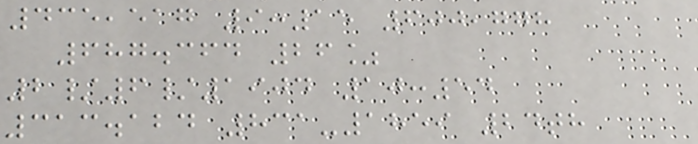435,517 9:15 600,778
687.364 26%
2/6/1904 10:54
313.124 831-1859 24th
